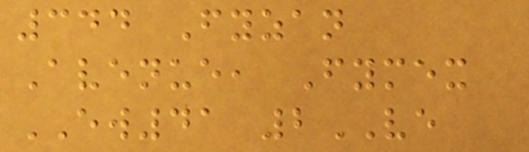344 Fyzan
Avenue, Fymex
EW41 2VE
